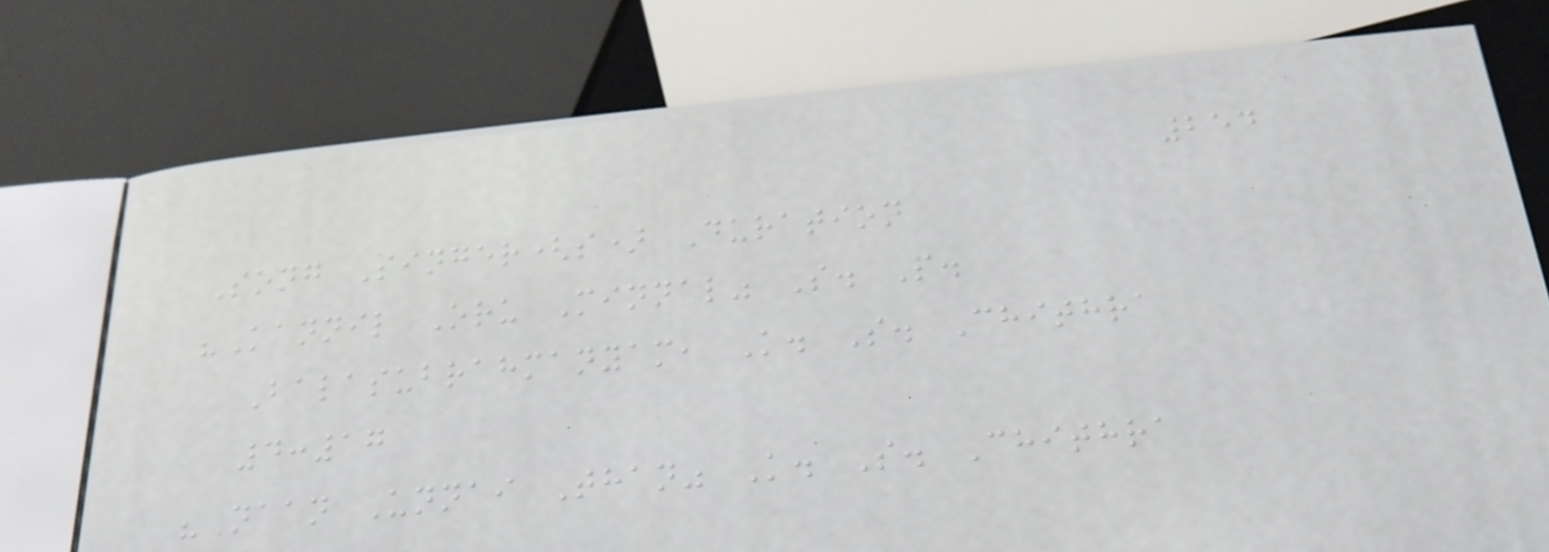254
Song Singer(s) Duration
"Kannil Oru Minnal" S. P.
Balasubrahmanyam, K. S. Chithra
4:17
"Naan Unnai Than" K. S. Chithra
